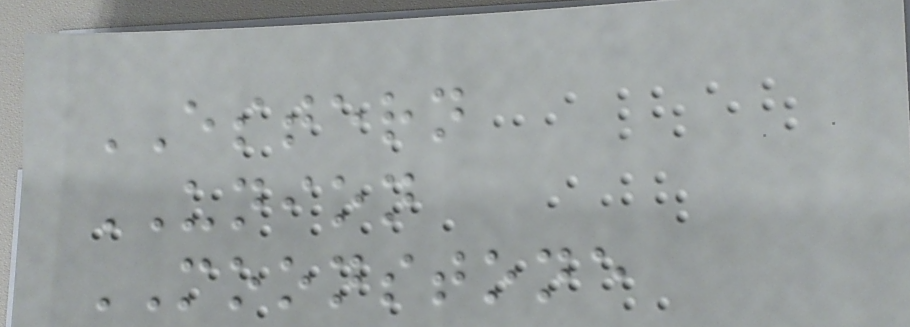ESTERN
UNION
MOONSTONE
